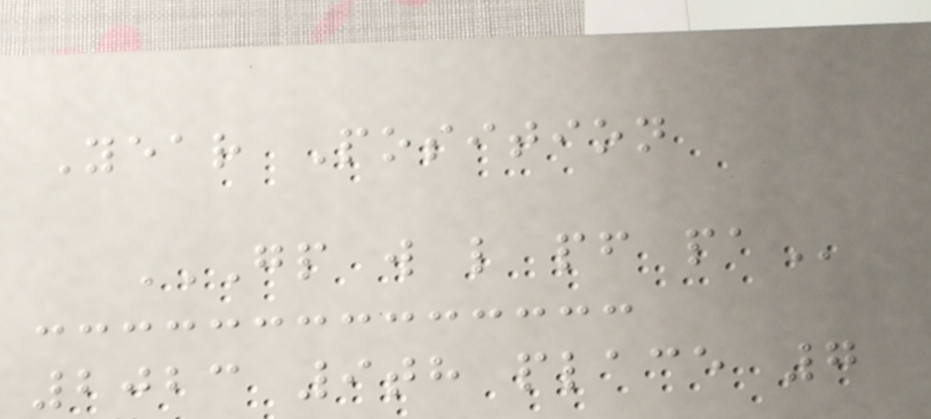Year Position
GP W L PF PA
2023 9th place 7
